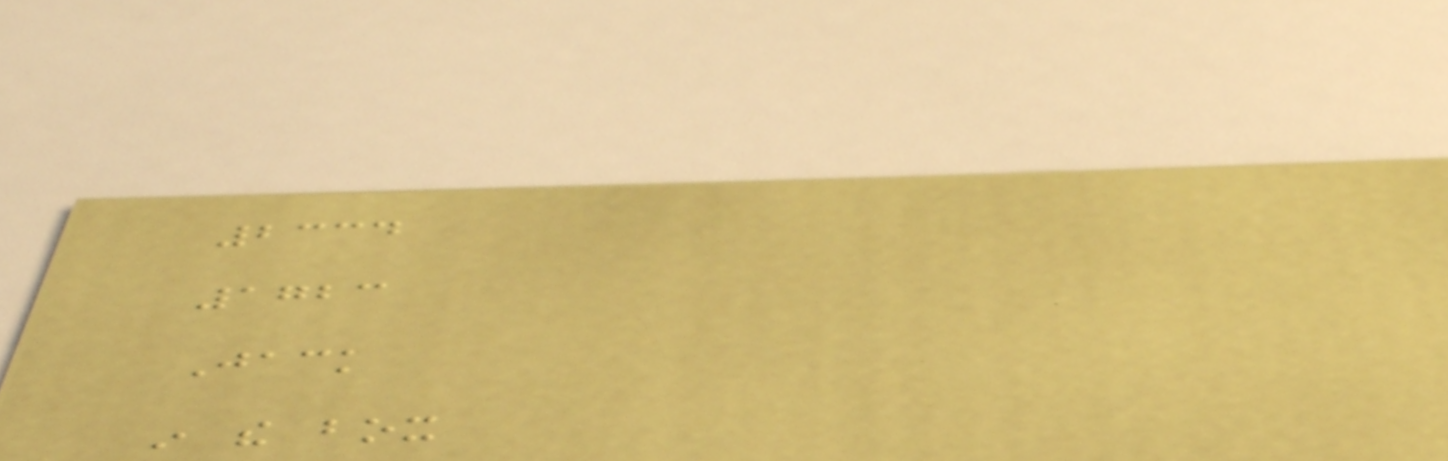2334
1723
Jack
in the box
